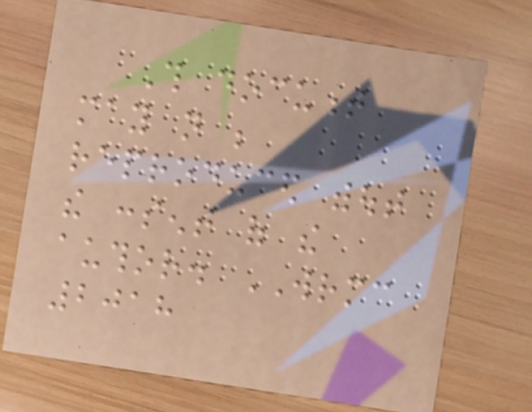This document
may not be
reproduced without
the consent of the
author. WRMC
2018
